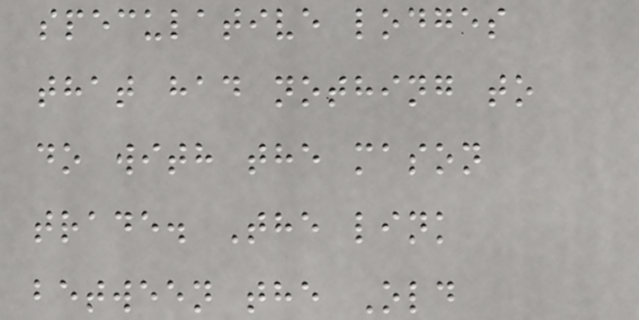speculative lodges
that had nothing to
do with the mason
trade. The link
between the Old
